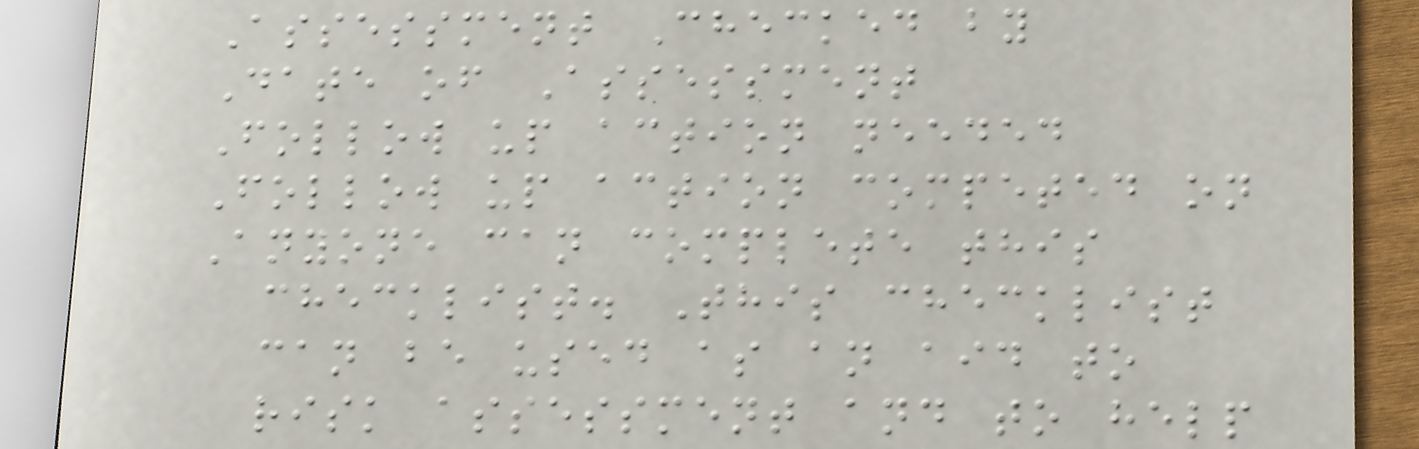Assessment Checked by
Date of Assessment
Follow up action needed
Follow up action competed on
Anyone can complete this
checklist. This checklist
can be used as an aid to
risk assessment and to help
